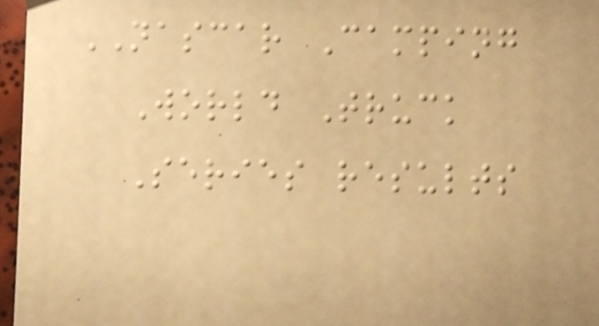NASCAR Camping
World Truck
Series results
